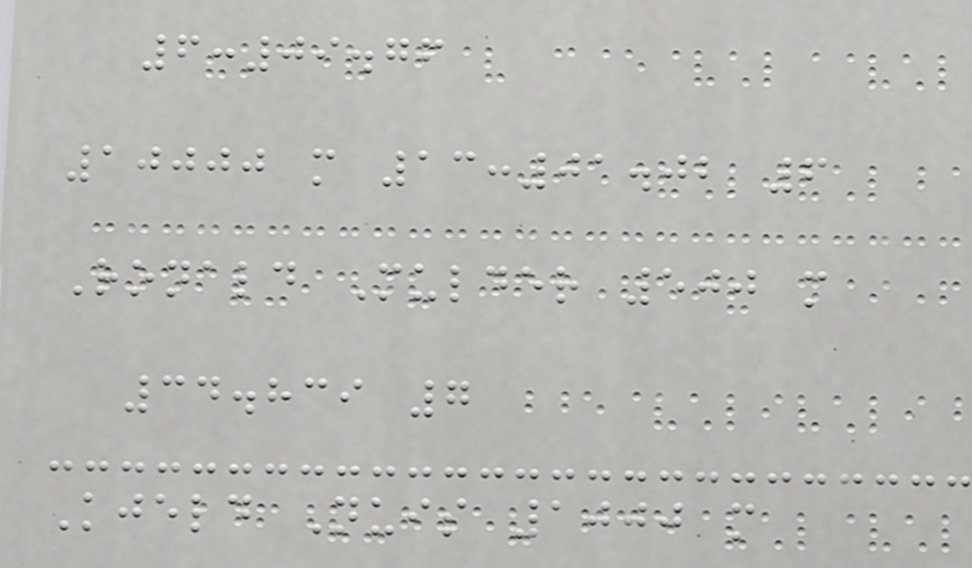6:09.76
10000 m 13:01.02 6
Ronald Mulder 500 m
34.839 7
Kjeld Nuis 1000 m
